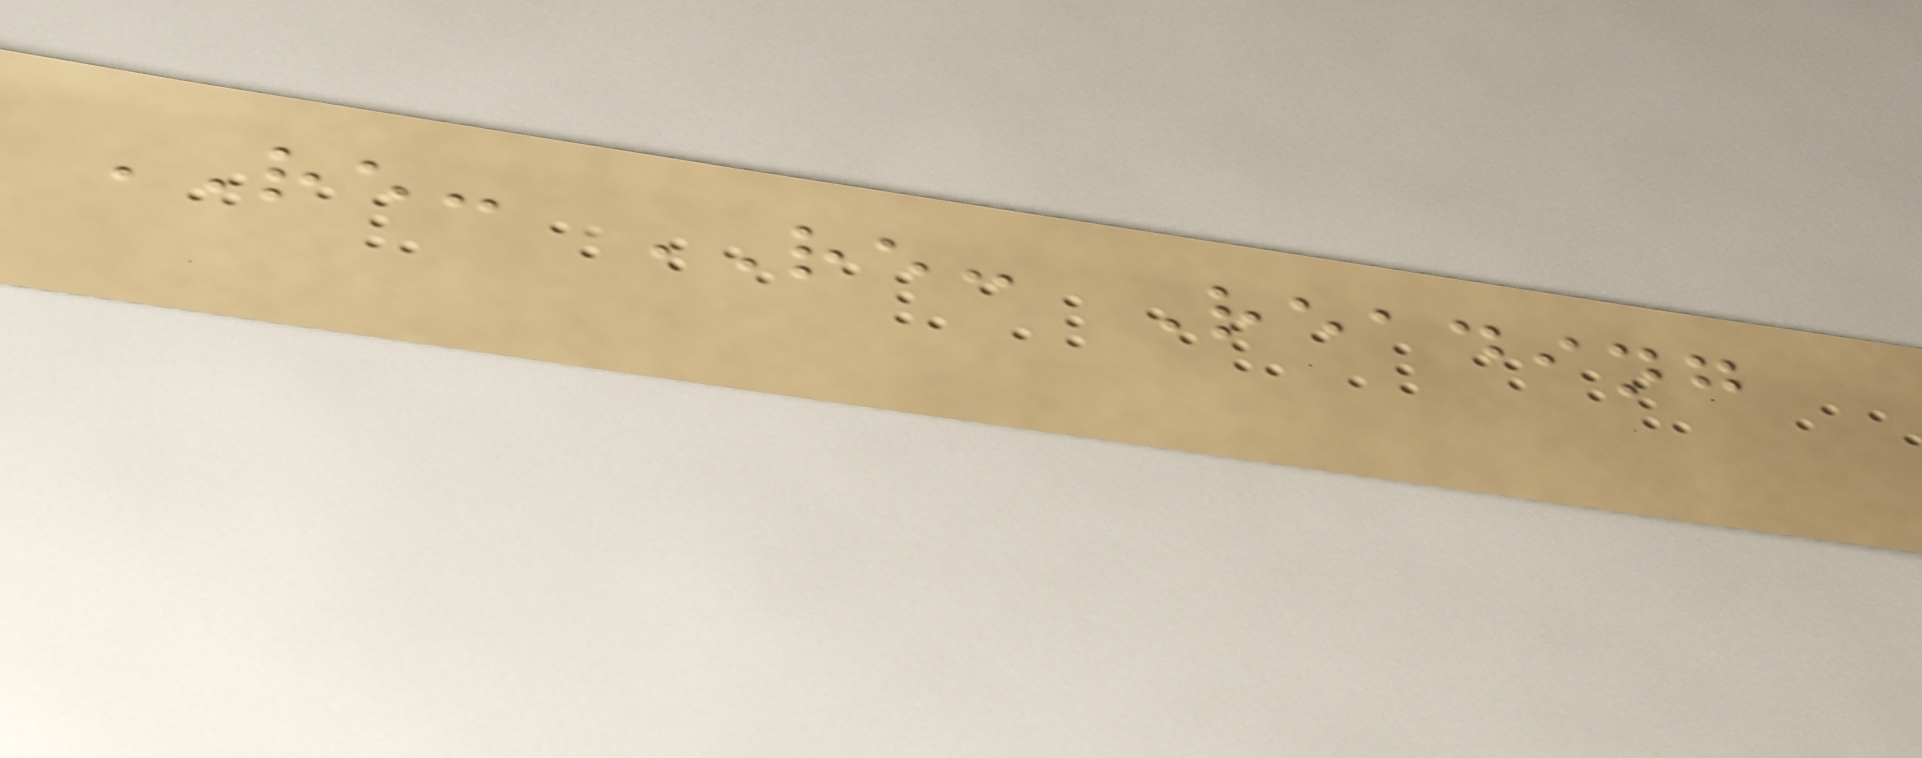RE: RE: Reading
